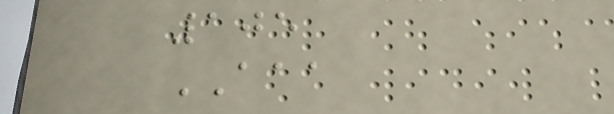105
AAA
